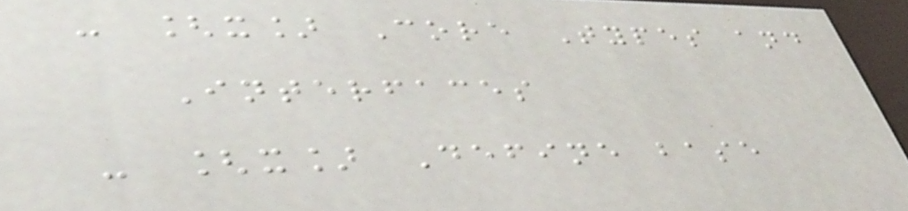- [x] Core Types and
Interfaces
- [x] Define base
